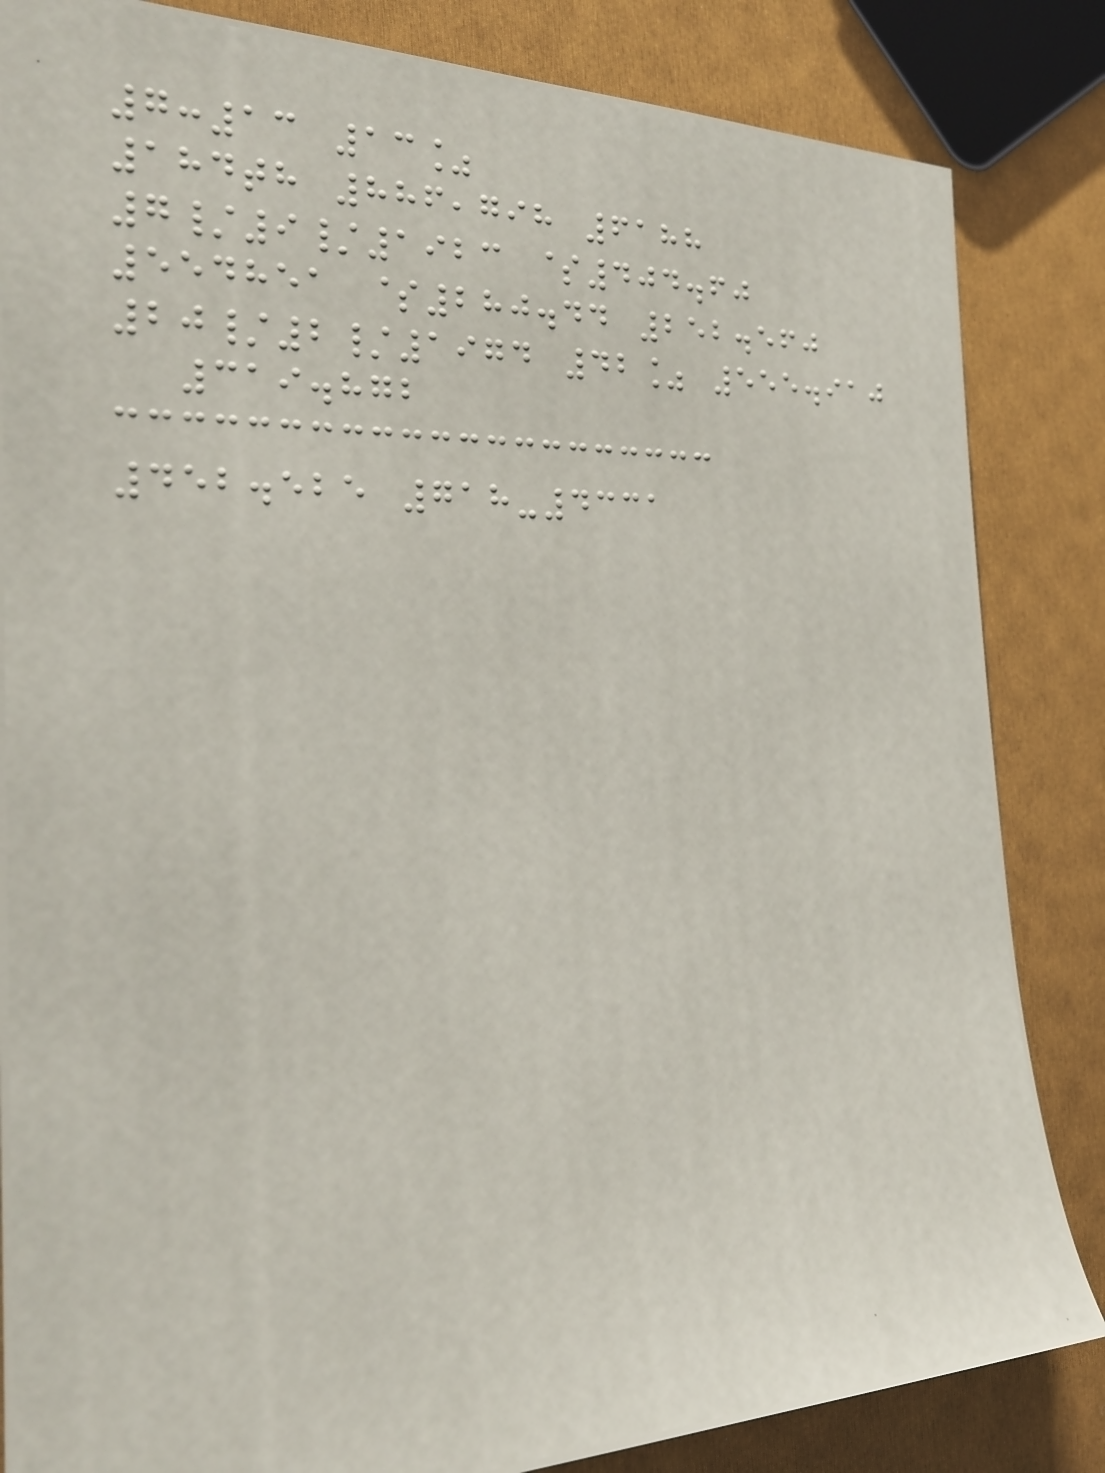7:13 13%
184th 886,798 6188
7/9/1923 $404.60
554851 $280.44 252.560
20/2/1974 42% 555.910
319.872
452.525 718-4331
